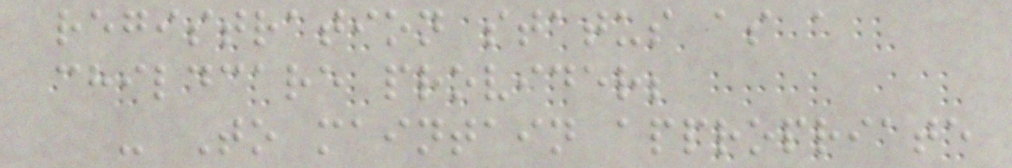registration status as a
childcare provider;
- To maintain appropriate
